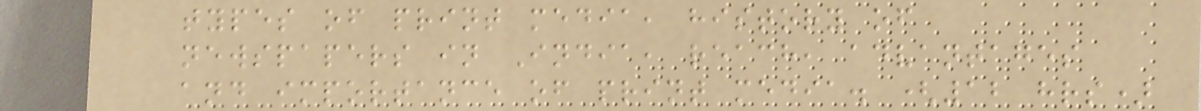types of print media, history of
newspapers in India, reach, advantages
and importance of print media. (12 hrs)
